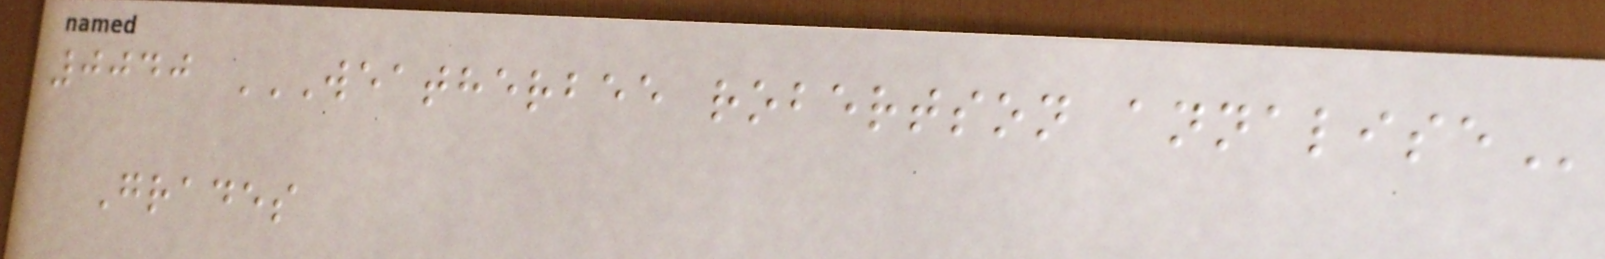0040 WEATHERBEE ROBERTSON ANNALISE
Grades
